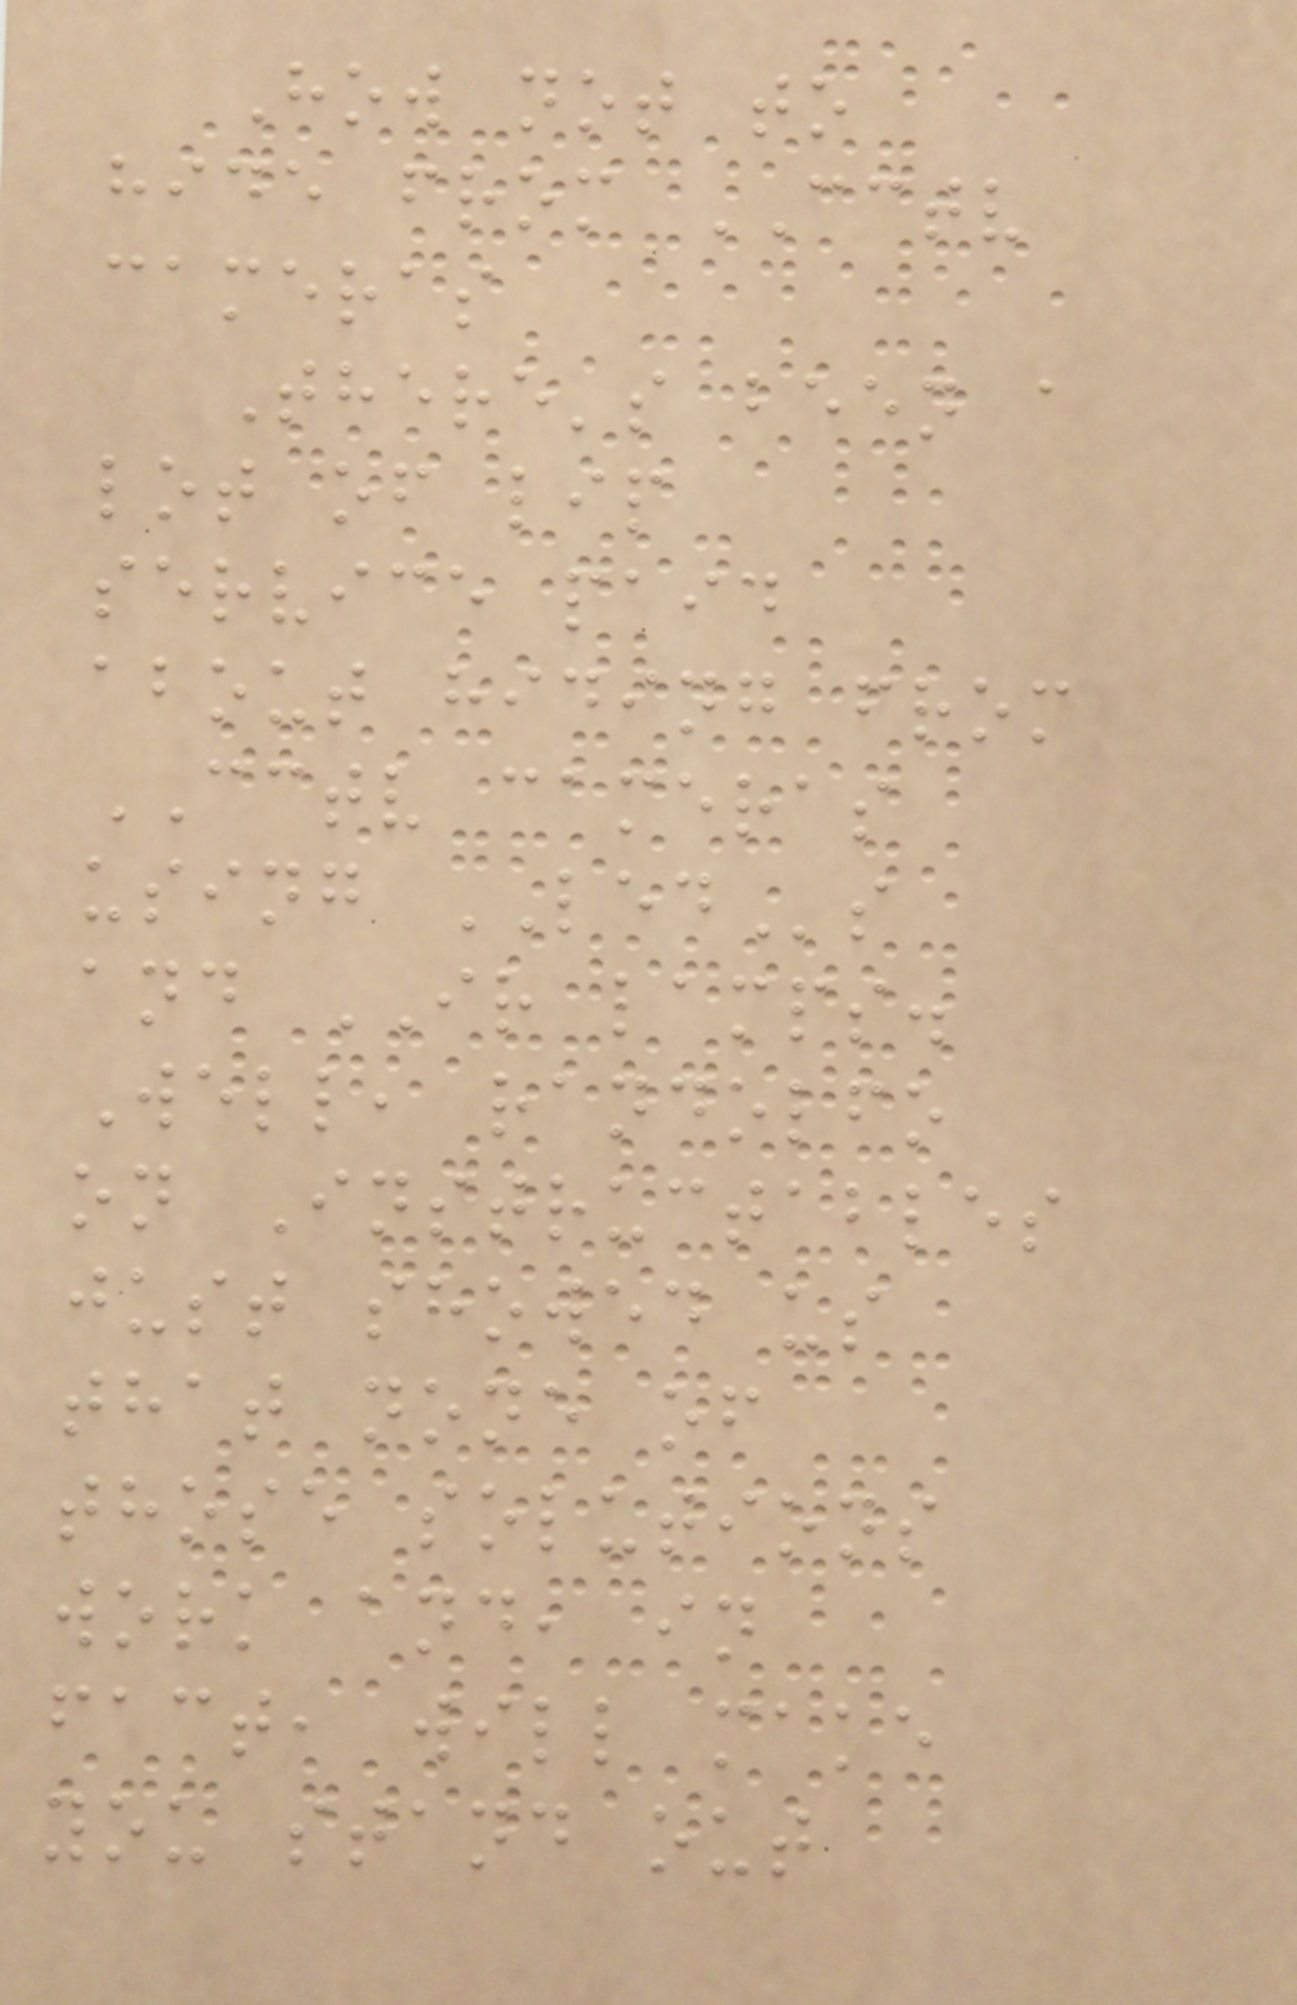How not to
hide from CCTV
cameras
There's been a
lot of lip
service paid
about hiding from
CCTV cameras
using LEDs
and IR lamps.
Well, randolfo
on Instructables
just showed us
that none of
those solutions
work and, in
fact, will make
you stand out
